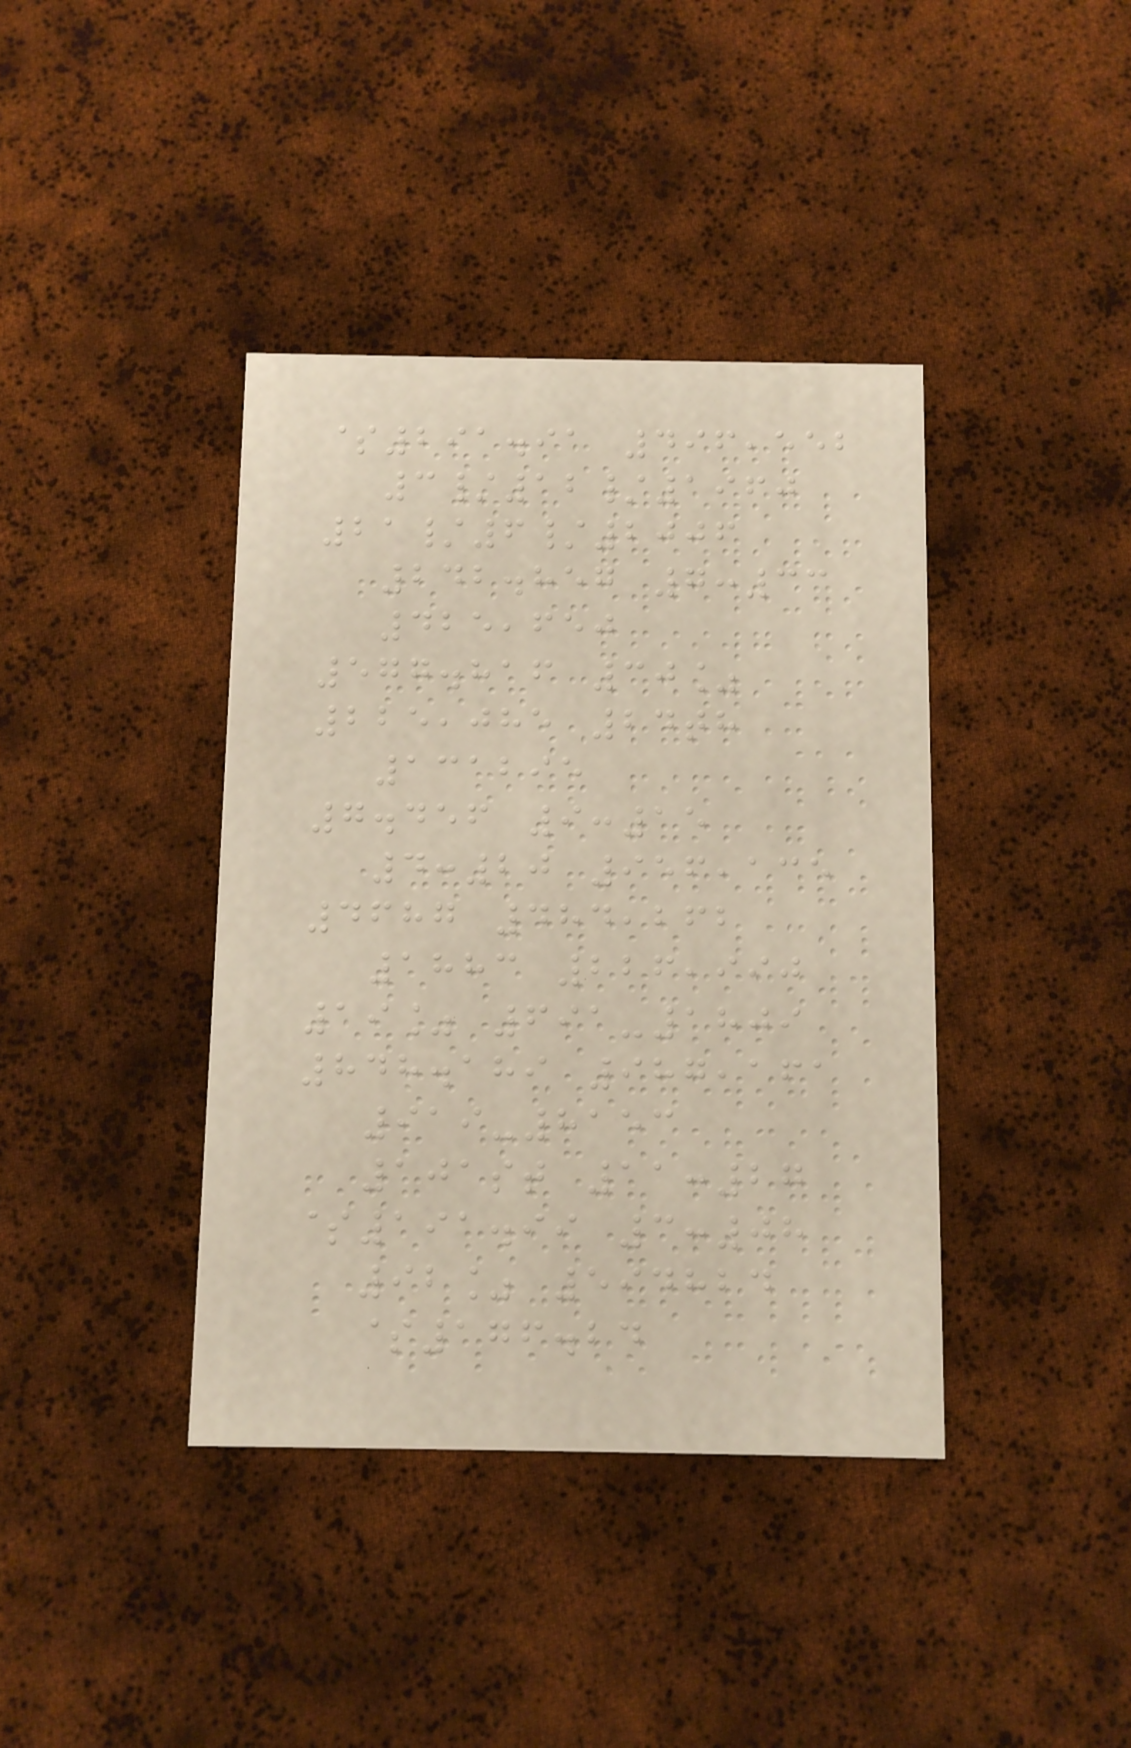$291.91 496,552
3/12/1960
21/6/2006
242.857 7:33
425,650
577.816 30%
225,085 24th
131295
7.456 9:15
4:20 956,135
4687 484,262
1883 226,990
19% 691-1809
848.189 987,161
919-8153
101st 11:27
$191.99 3:08
92% 594824
$176.24
